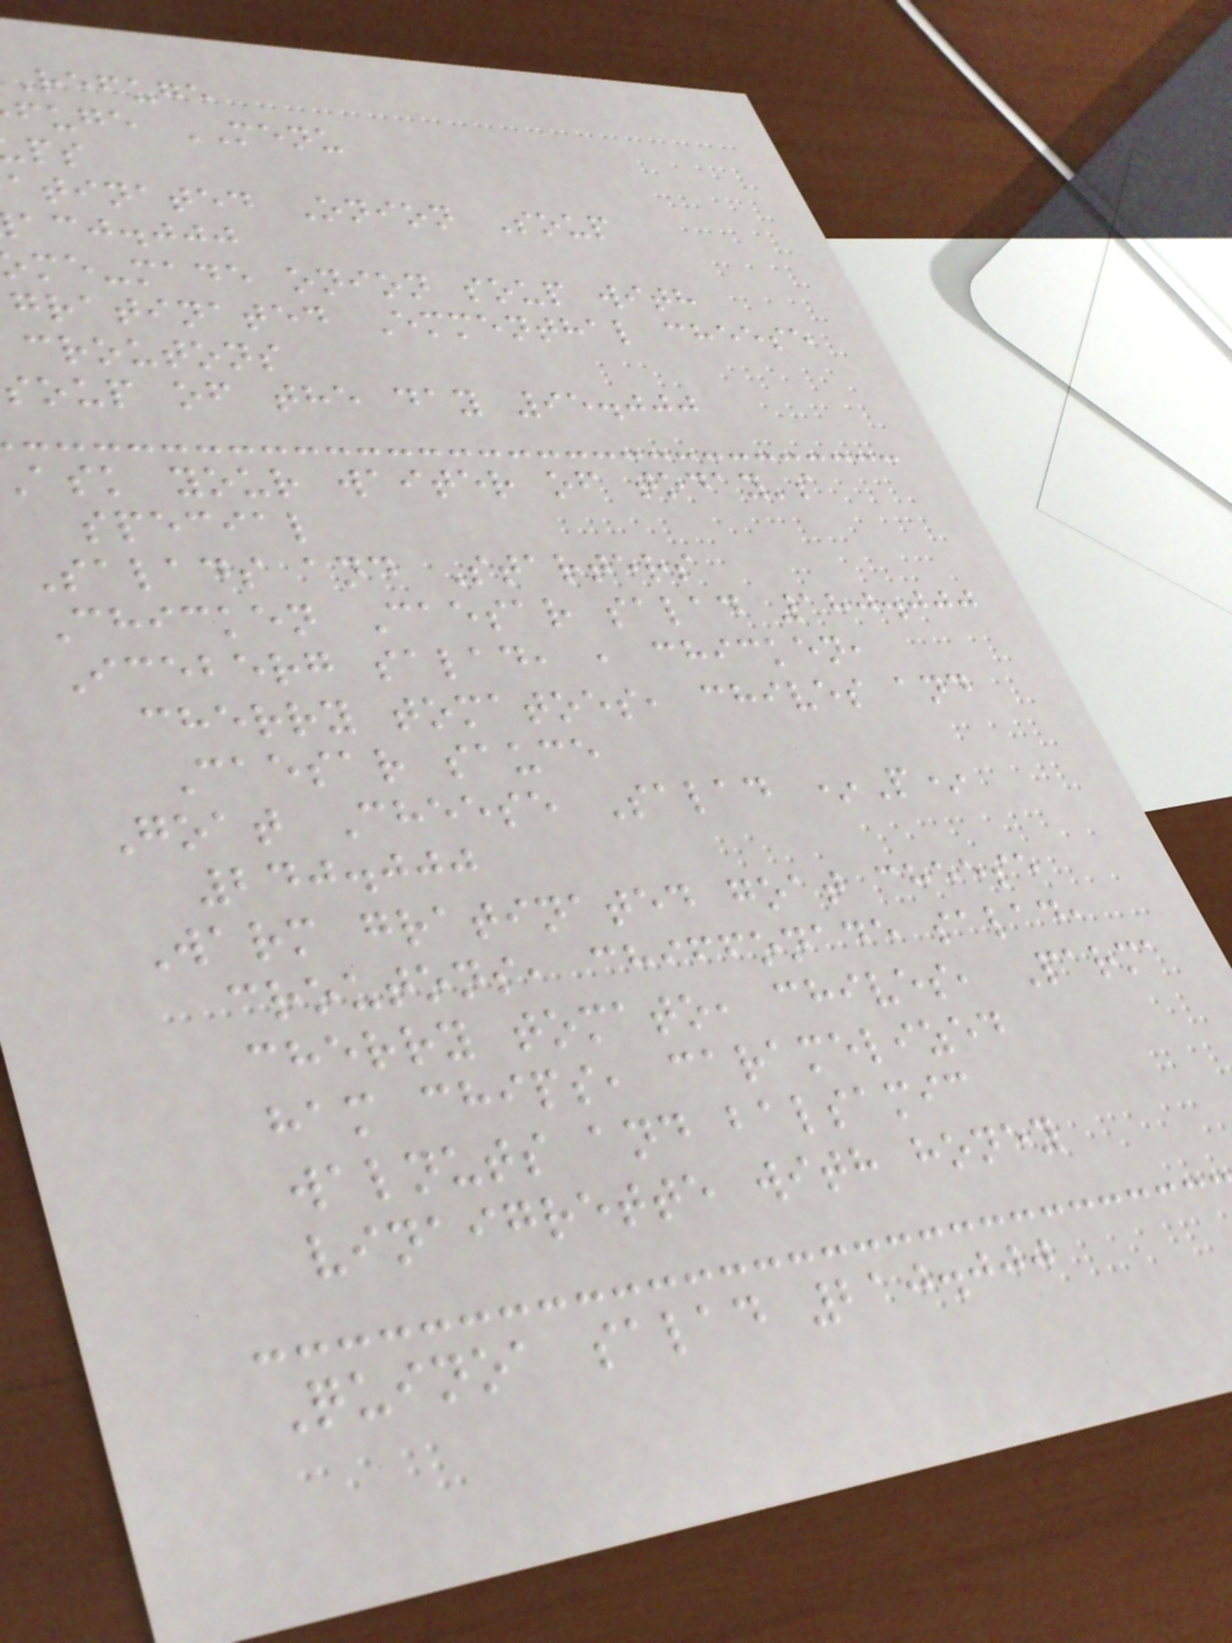Refuge
fuge MENU
atinated Onion Soup
acj.jjj
me-made onion soup with
gratinated Emmenthal cheese
croutons
soup of the day 95.000
ask your waiter of today's
special
Salads and Starters
Chicken Caesar salad 180.000
Iceberg salad, , chicken,
cherry tomatoes, chives and
Caesar sauce
Goat Cheese Salad *P*
240.000
Warm gratinated goat cheese
croutons, chiffonade salad,
cherry tomato, chives, Parma
ham chips, caramelized
walnuts and balsamic
vinaigrette with honey
Quinoa salad 210.000
